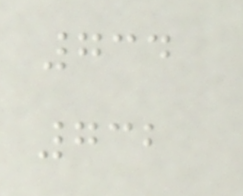734
732
